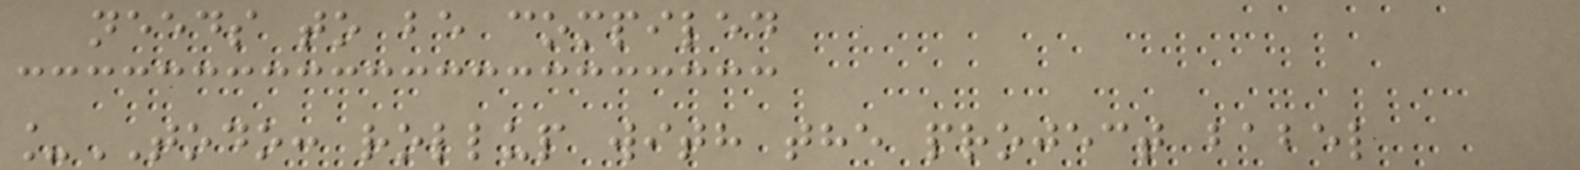needs to be compiled
_TODO: rollup with the project babel
